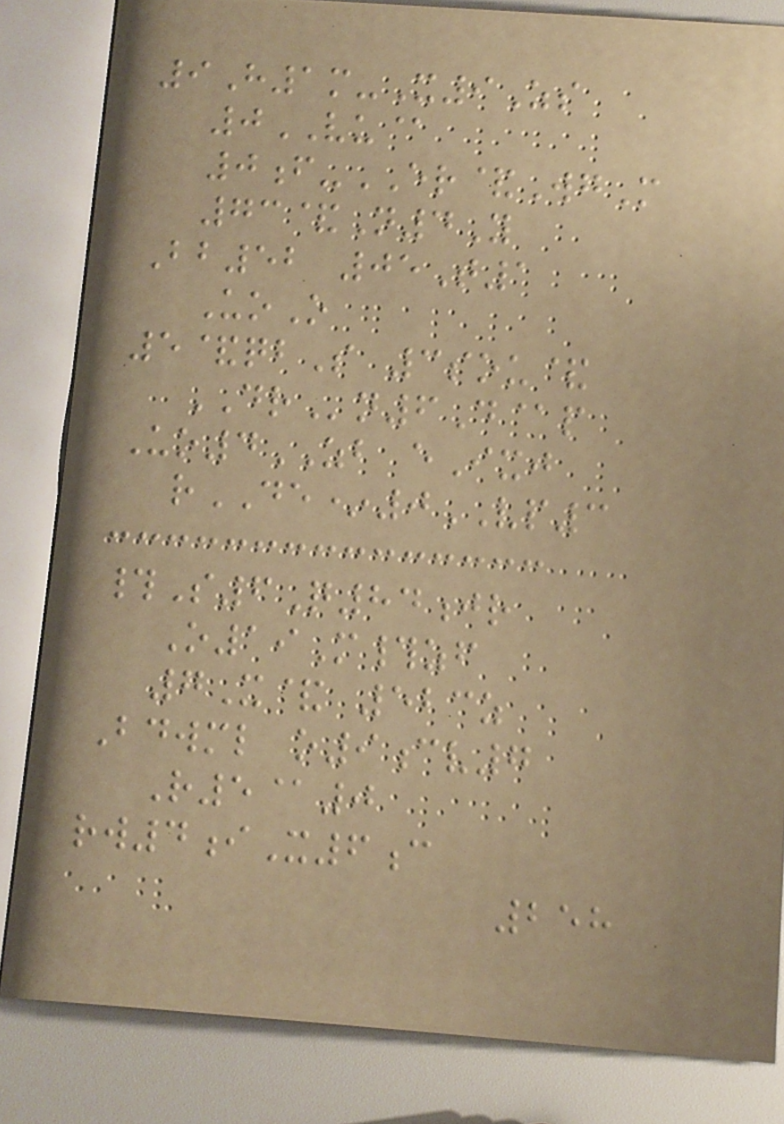9H1m-X9Zs
0VU@
0f-ER&WgM
73&N4Y
Bb52 05T1
UoO
5&qbS 3sou&
DRn6D@p
Uo4ZB eIxj
rDE*0VP3
#S6Q84jr
O19M#zf
7X& 523z
Bdwml o9cv7
R5@0
rw4iX6c
258
